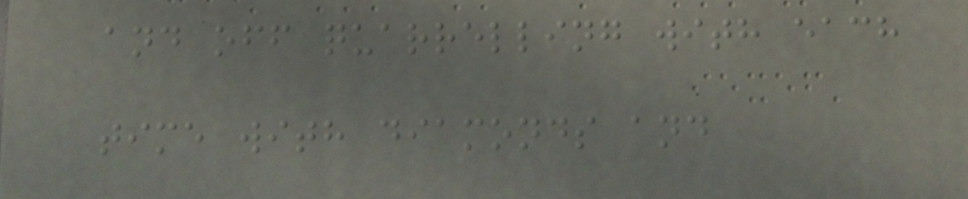and off quarrelling with each
time with diamonds and
